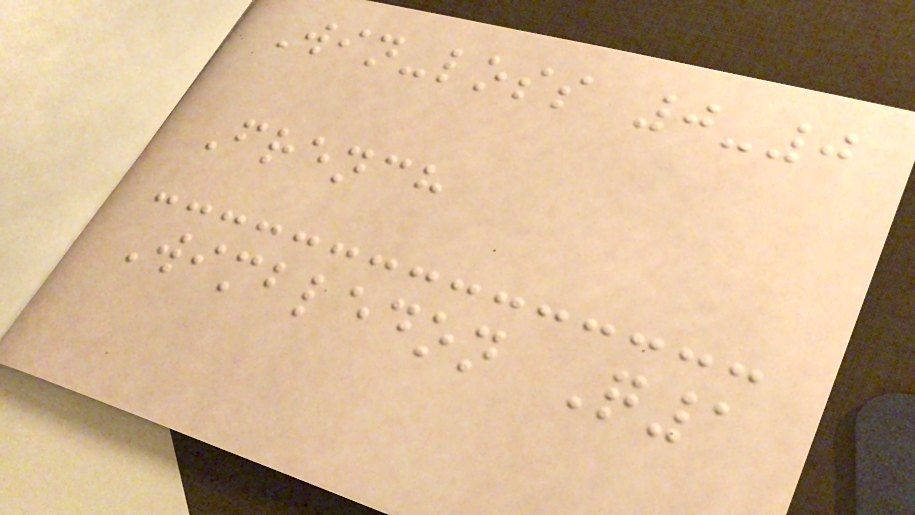Win-loss 0-0
French
Wimbledon Q1
